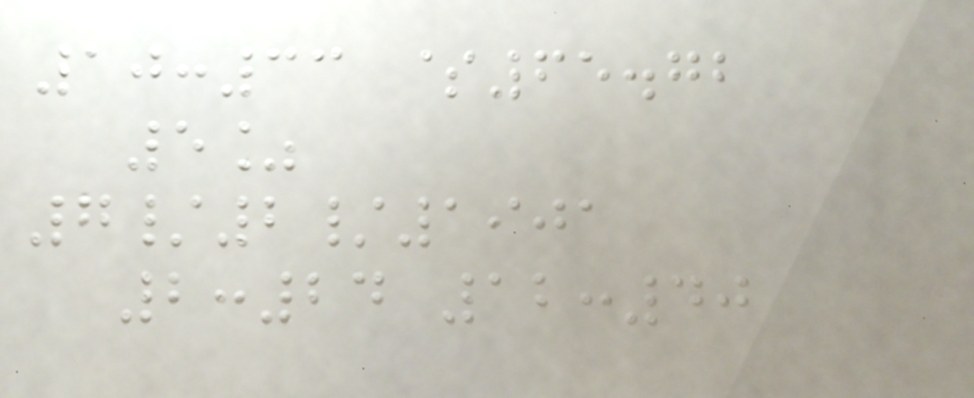10:33 $65.72
5%
7/2/1901
2:24 12:40
